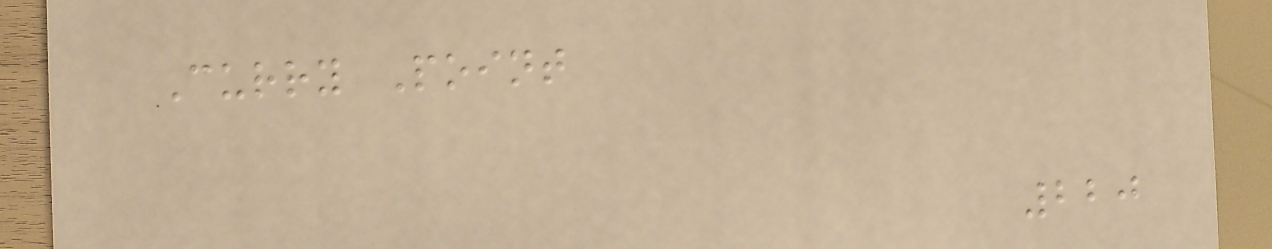Curry Point
220
